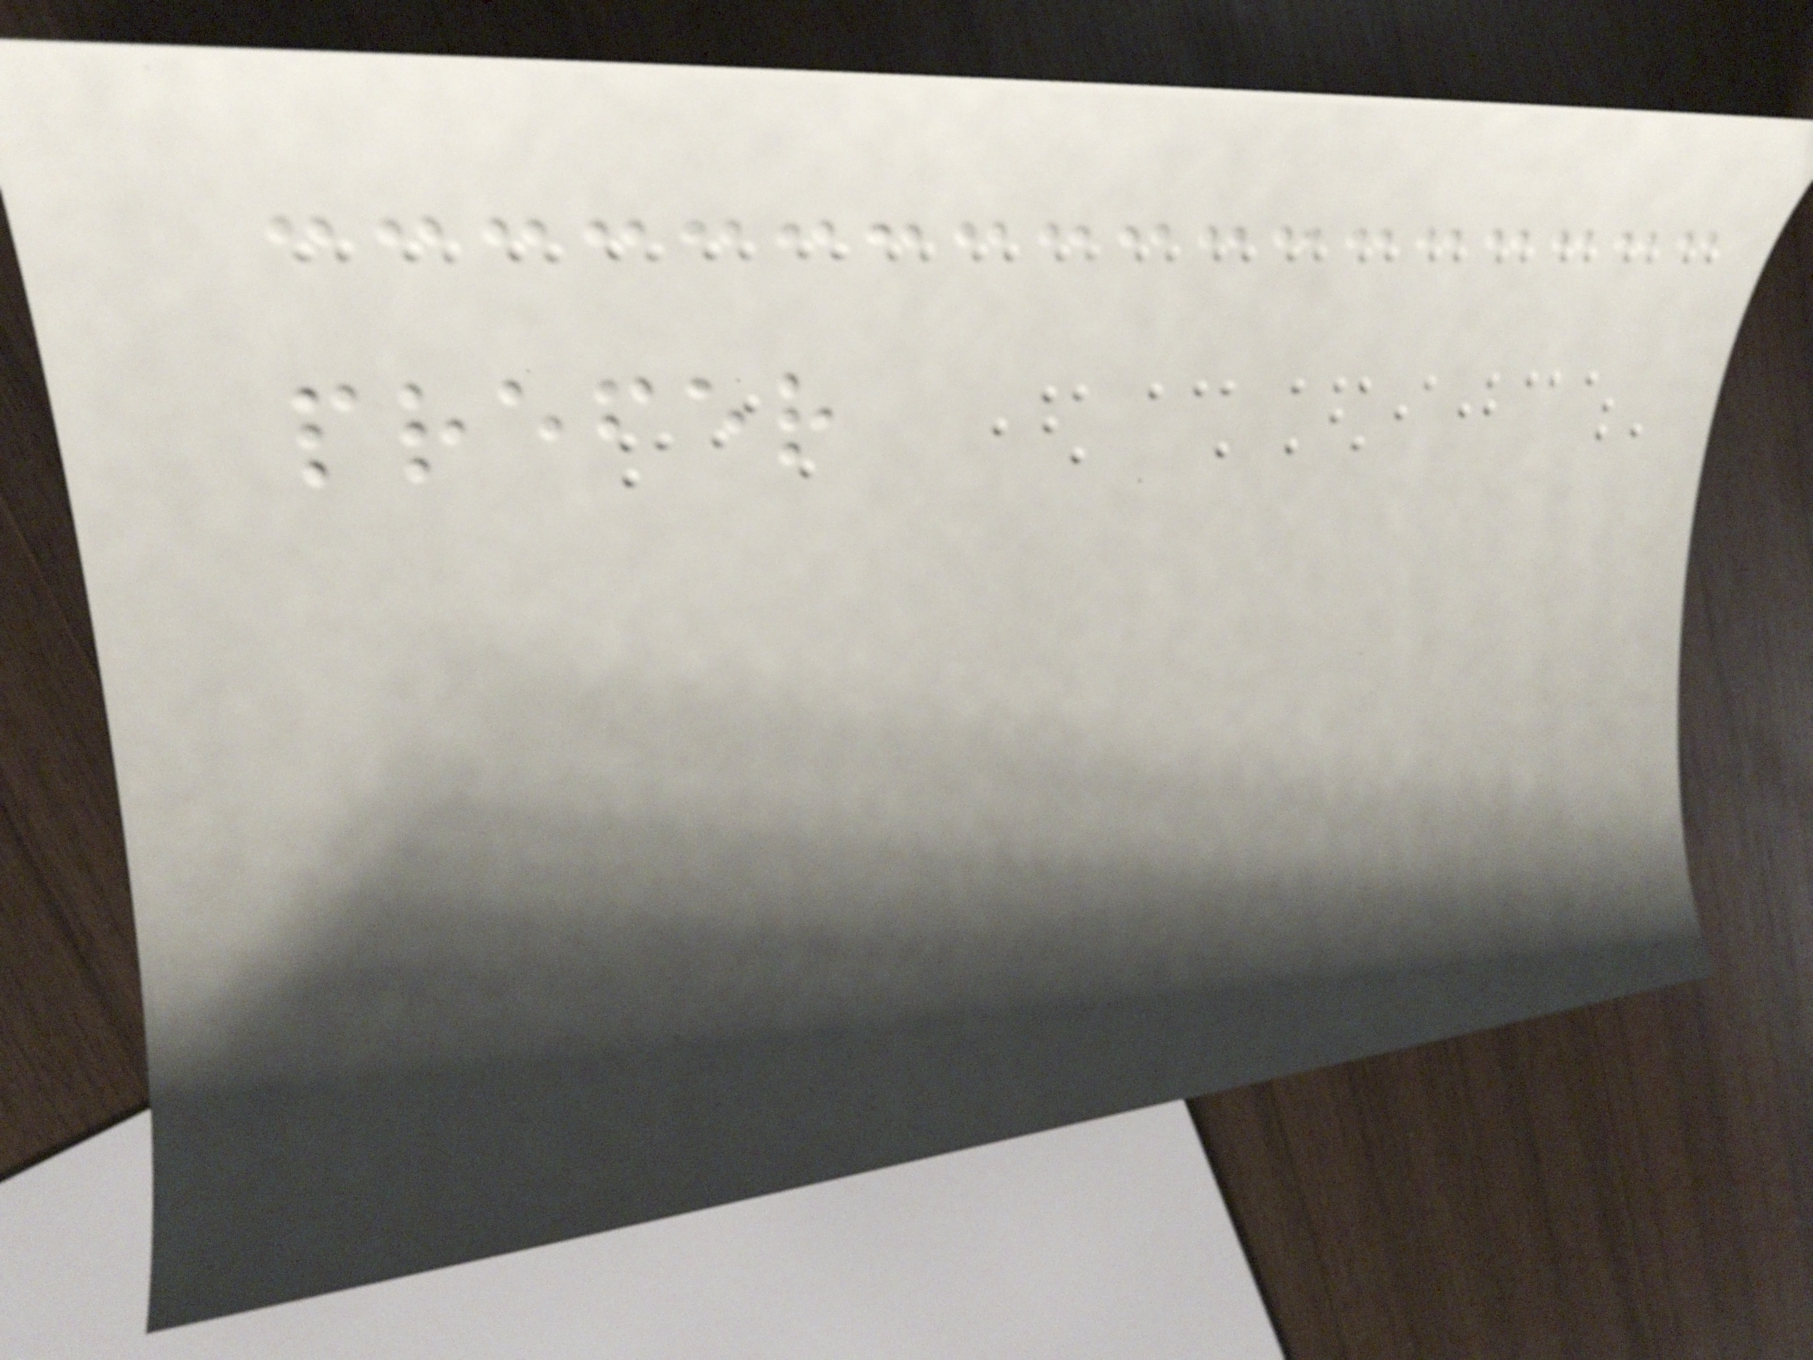prefer
